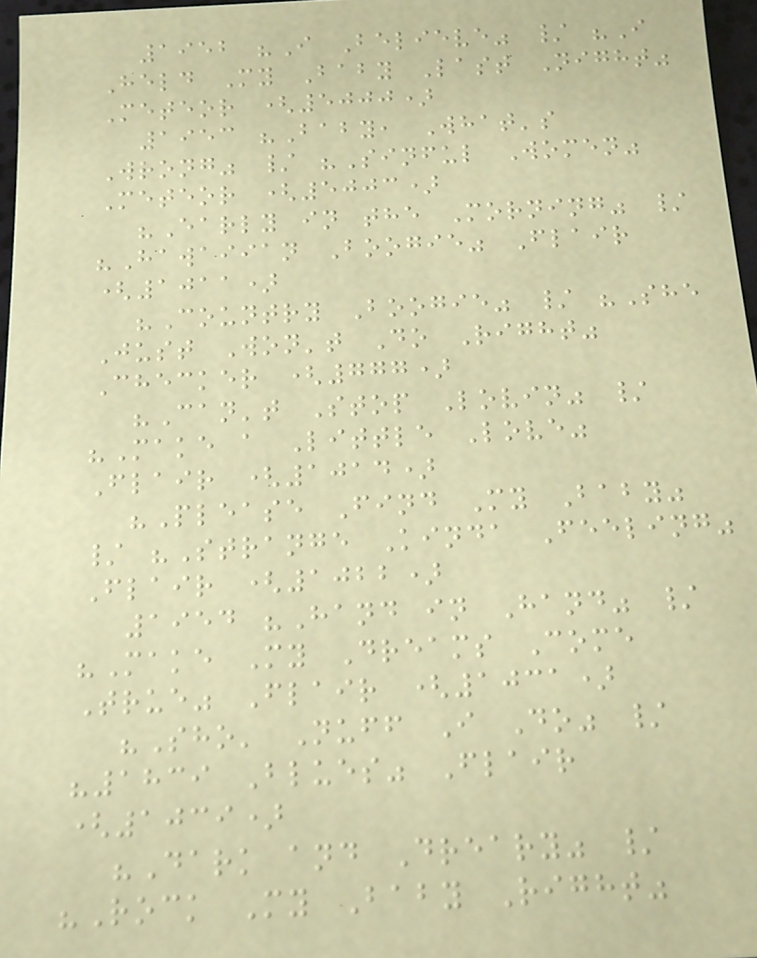1952 "I Believe" / "I
Held My Baby Last Night"
Meteor (5000)
1953 "Baby, What's
Wrong" / "Sinful Women"
Meteor (5003)
"Early in the Morning" /
"Hawaiian Boogie" Flair
(1011)
"Country Boogie" / "She
Just Won't Do Right"
Checker (777)
"Can't Stop Lovin" /
"Make a Little Love"
Flair (1014)
"Please Find My Baby"
/ "Strange Kinda Feeling"
Flair (1022)
1954 "Hand in Hand" /
"Make My Dreams Come
True" Flair (1031)
"Sho' Nuff I Do" /
"1839 Blues" Flair
(1039)
"Dark and Dreary" /
"Rock My Baby Right"
